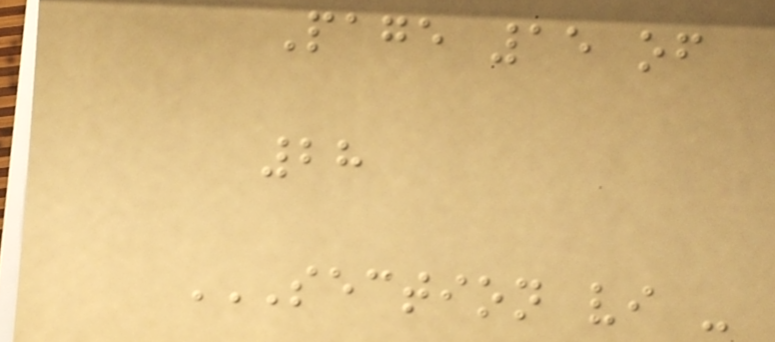Page 15 of
28
SECTION VI -
